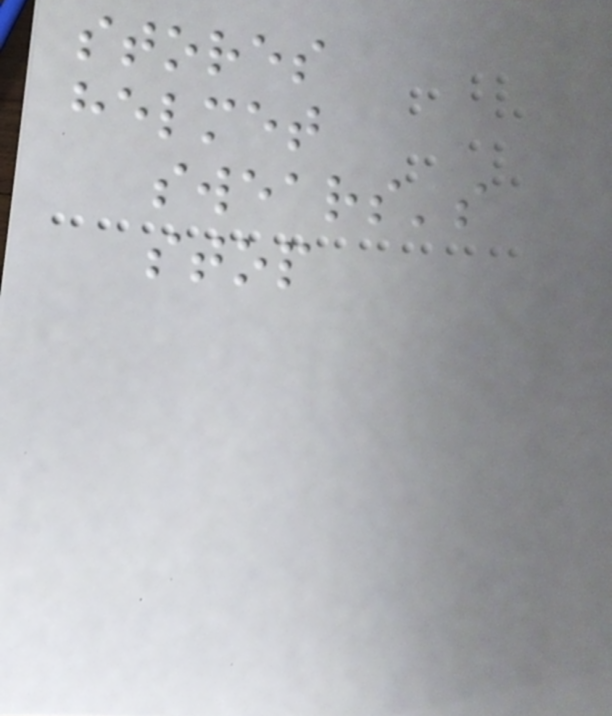stores
helmet
swears's
stop
